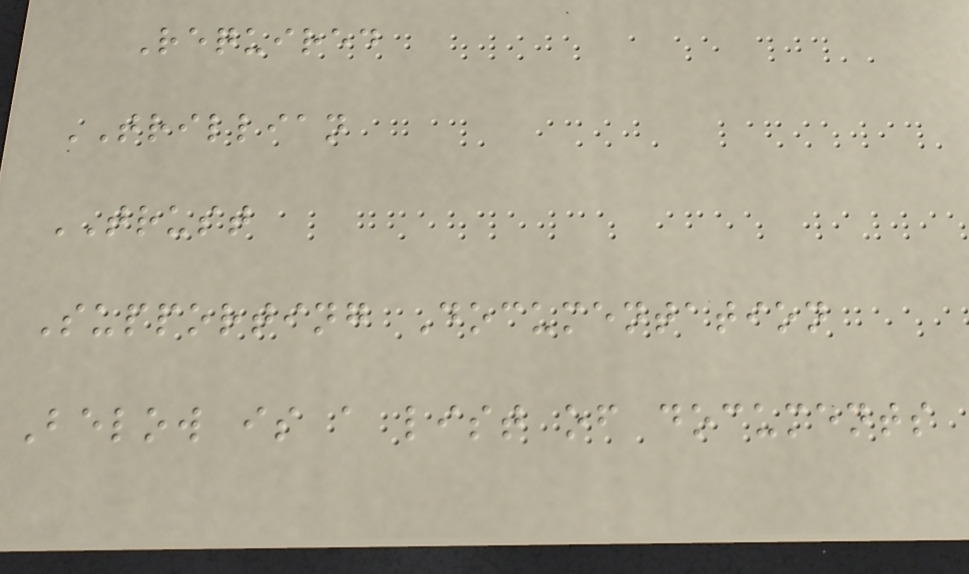Required
TRILLIAN
TRUST
Supporting Documentation
Below is a list of documents
